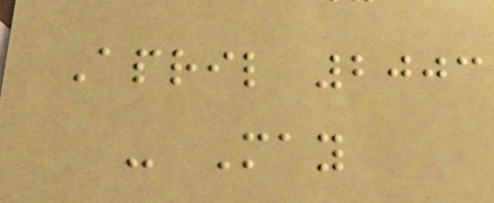April 2003
- May
